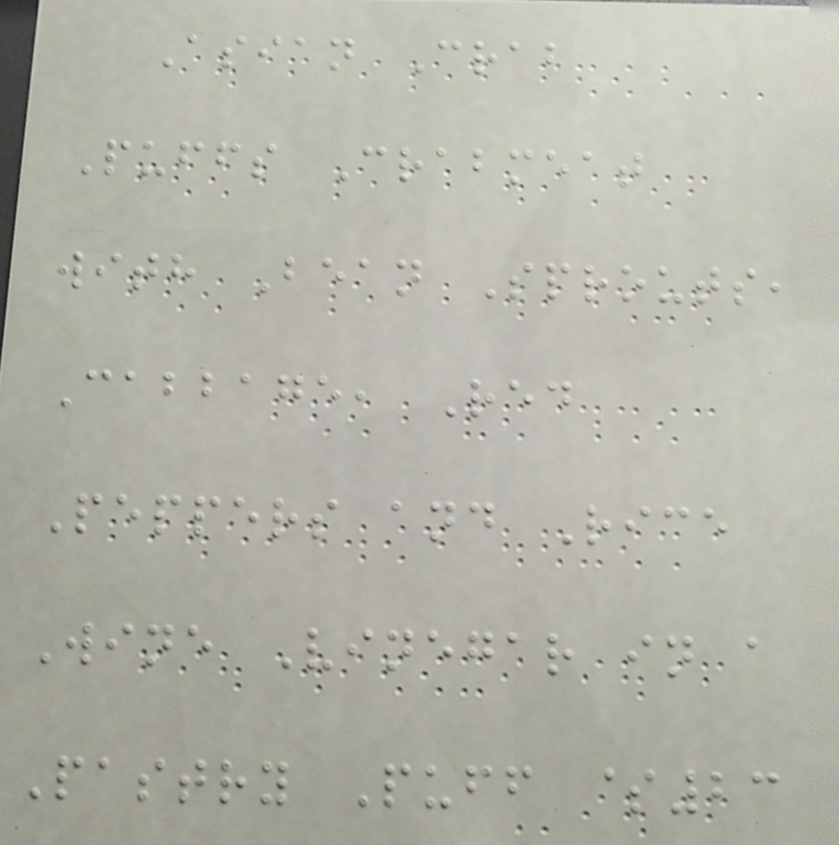Asian Crab
Puffs Crabmeat
with Bean Sprouts,
Cabbage, Red
Peppers and Rice
Wine Vinegar in a
Pastry Puff $23
